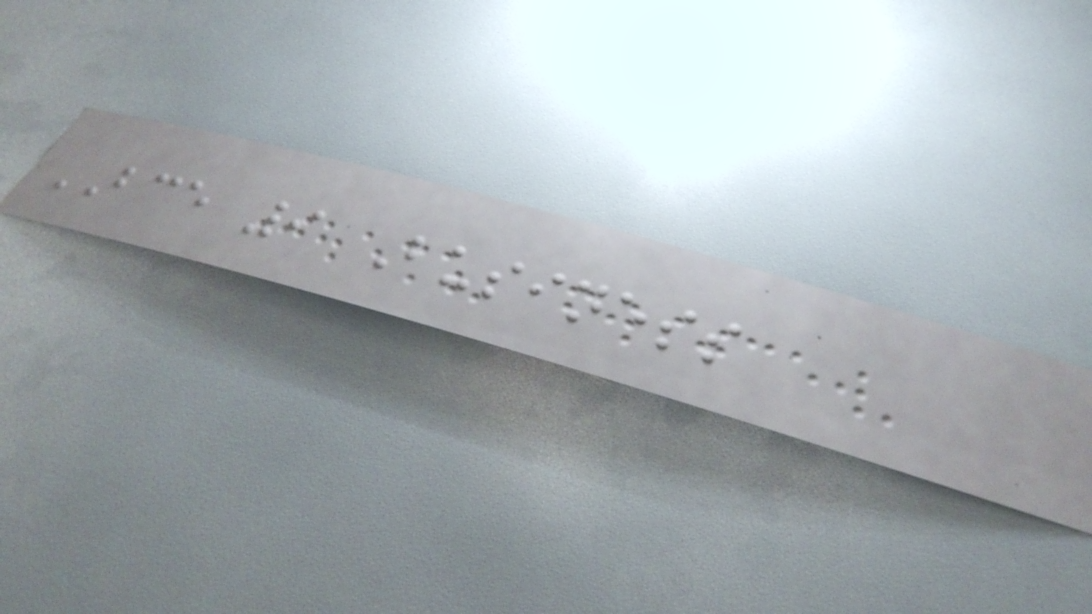BCE 9 Business
